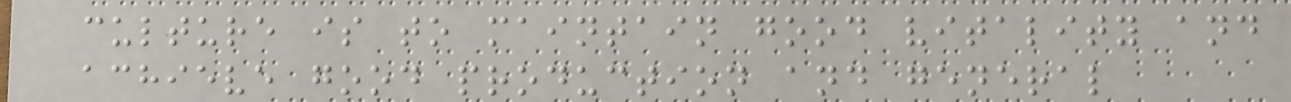culture is to maintain good vitality and
achieve good production and general
